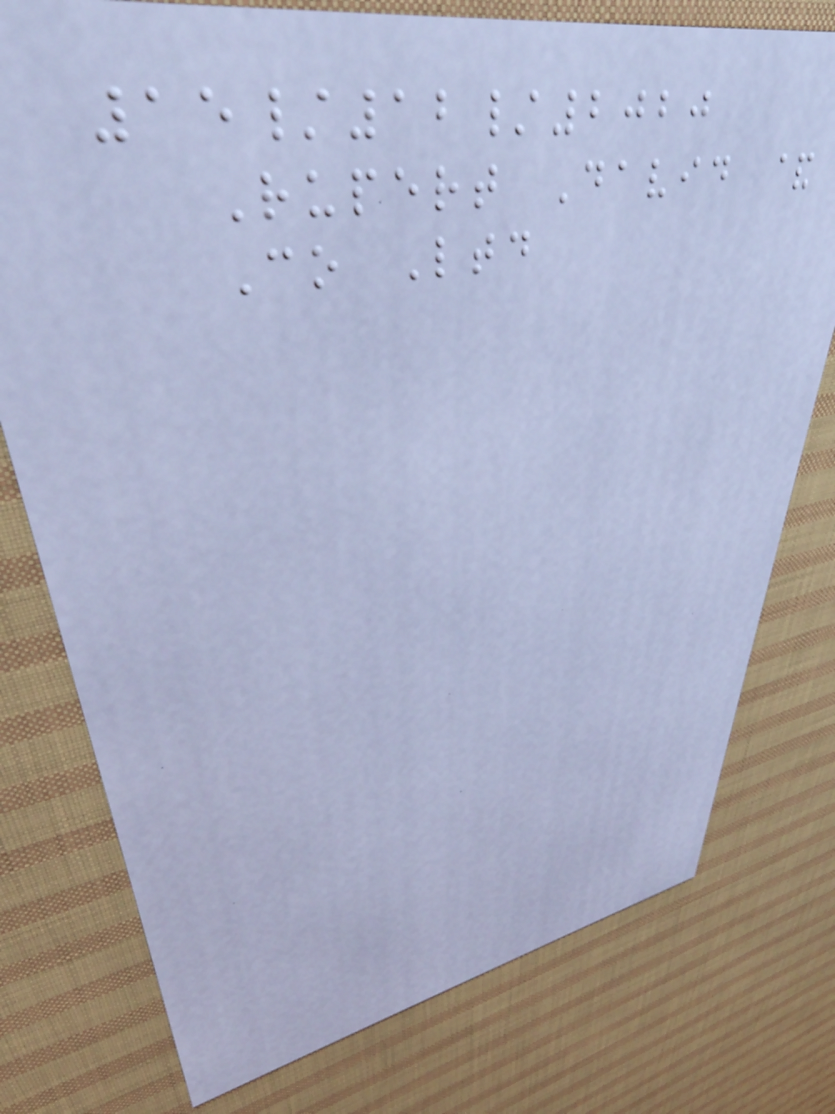15/12/2020
Rupert David &
Co Ltd
